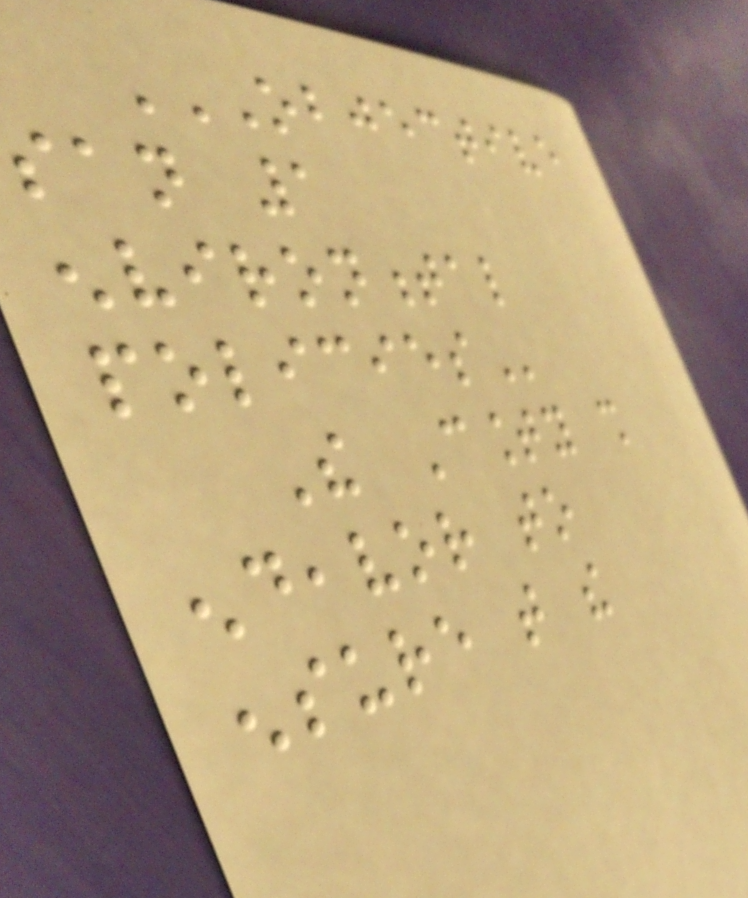OBJECTIVE
SAN 1
ENVIRONMENTAL
POLICIES
The County shall
endeavor to
ensure that the
